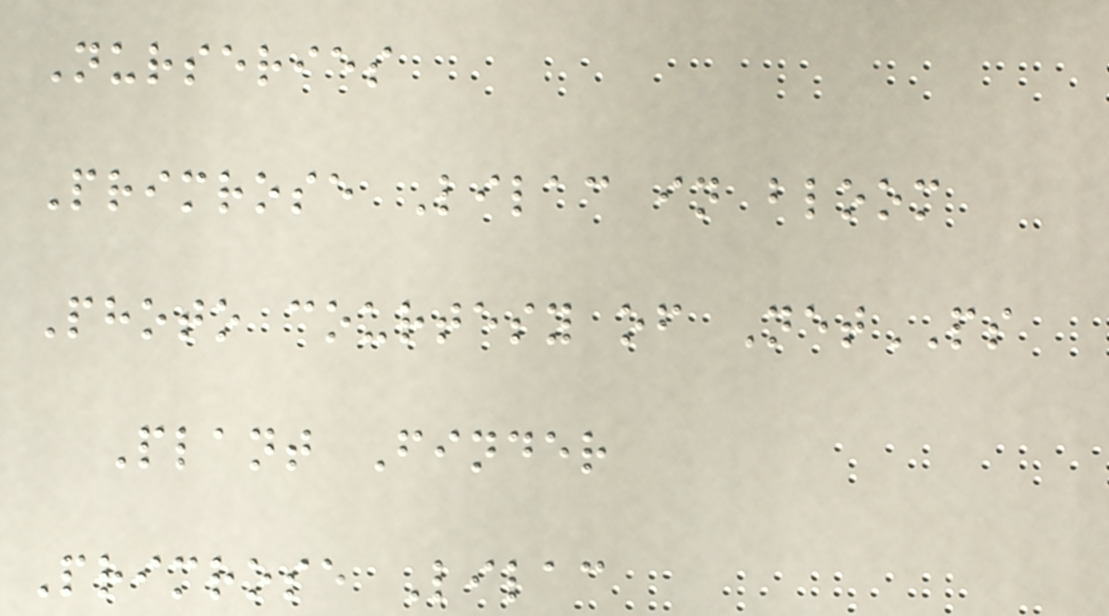Nurseries
Primrose Lilac in bloom
Photo courtesy of NetPS
Plant Finder
Primrose Lilac
